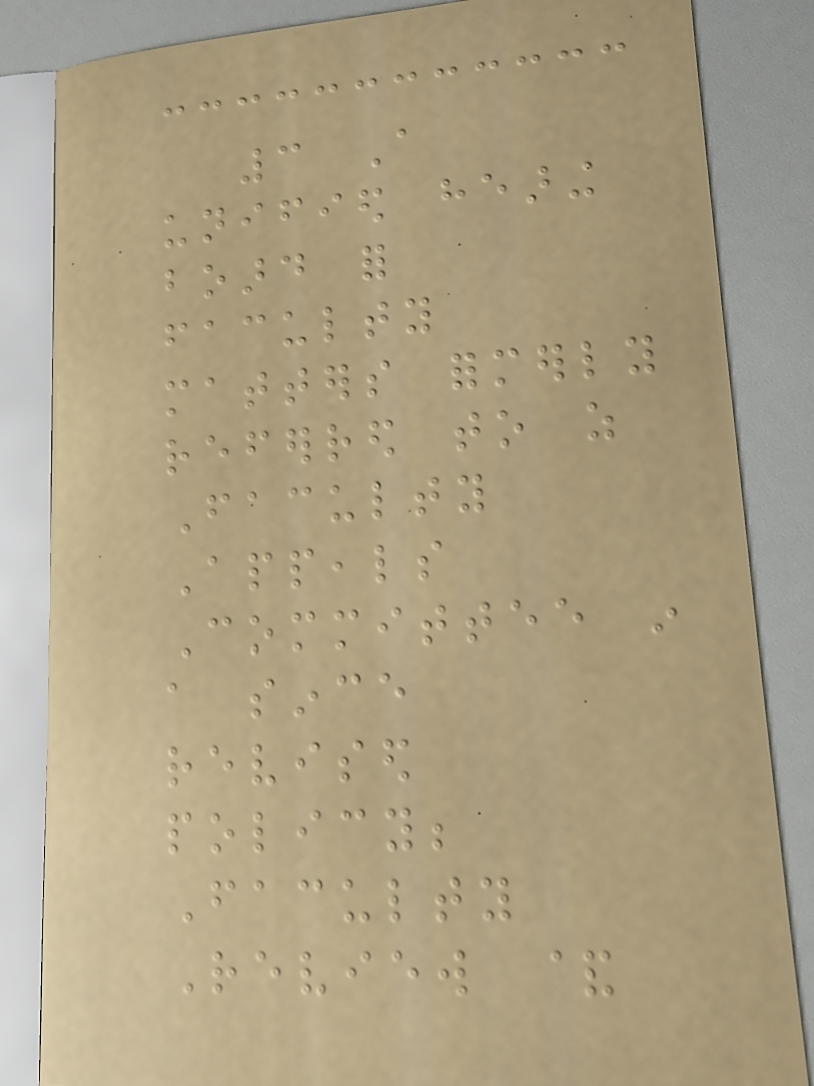3 A
unified hearing
board for
faculty
matters formerly
referred to as
Faculty
Appeals
Committee in
a since
revised
policy;
Faculty
Review &
